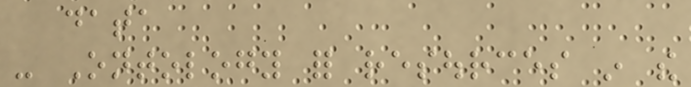data
- Ontology for resources in the
